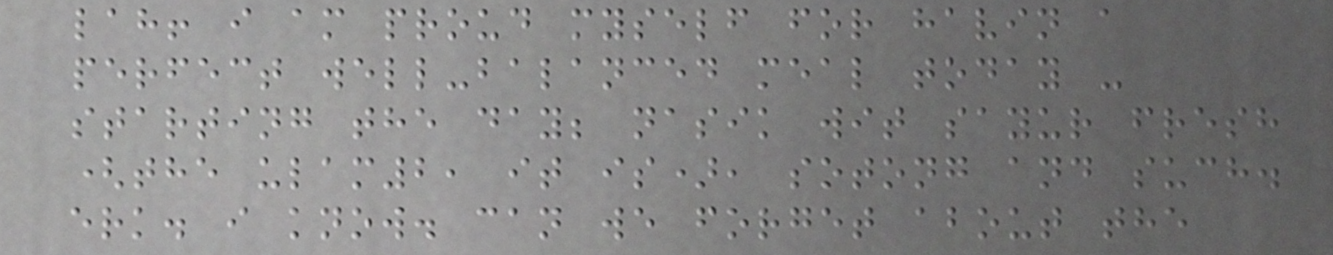lah! i am proud myself for havin a
perfect well-balanced meal today -
starting the day; nasik wit sayur fresh
(the ulam2, it is), sotong and such.
erk. i know. can we forget about the
